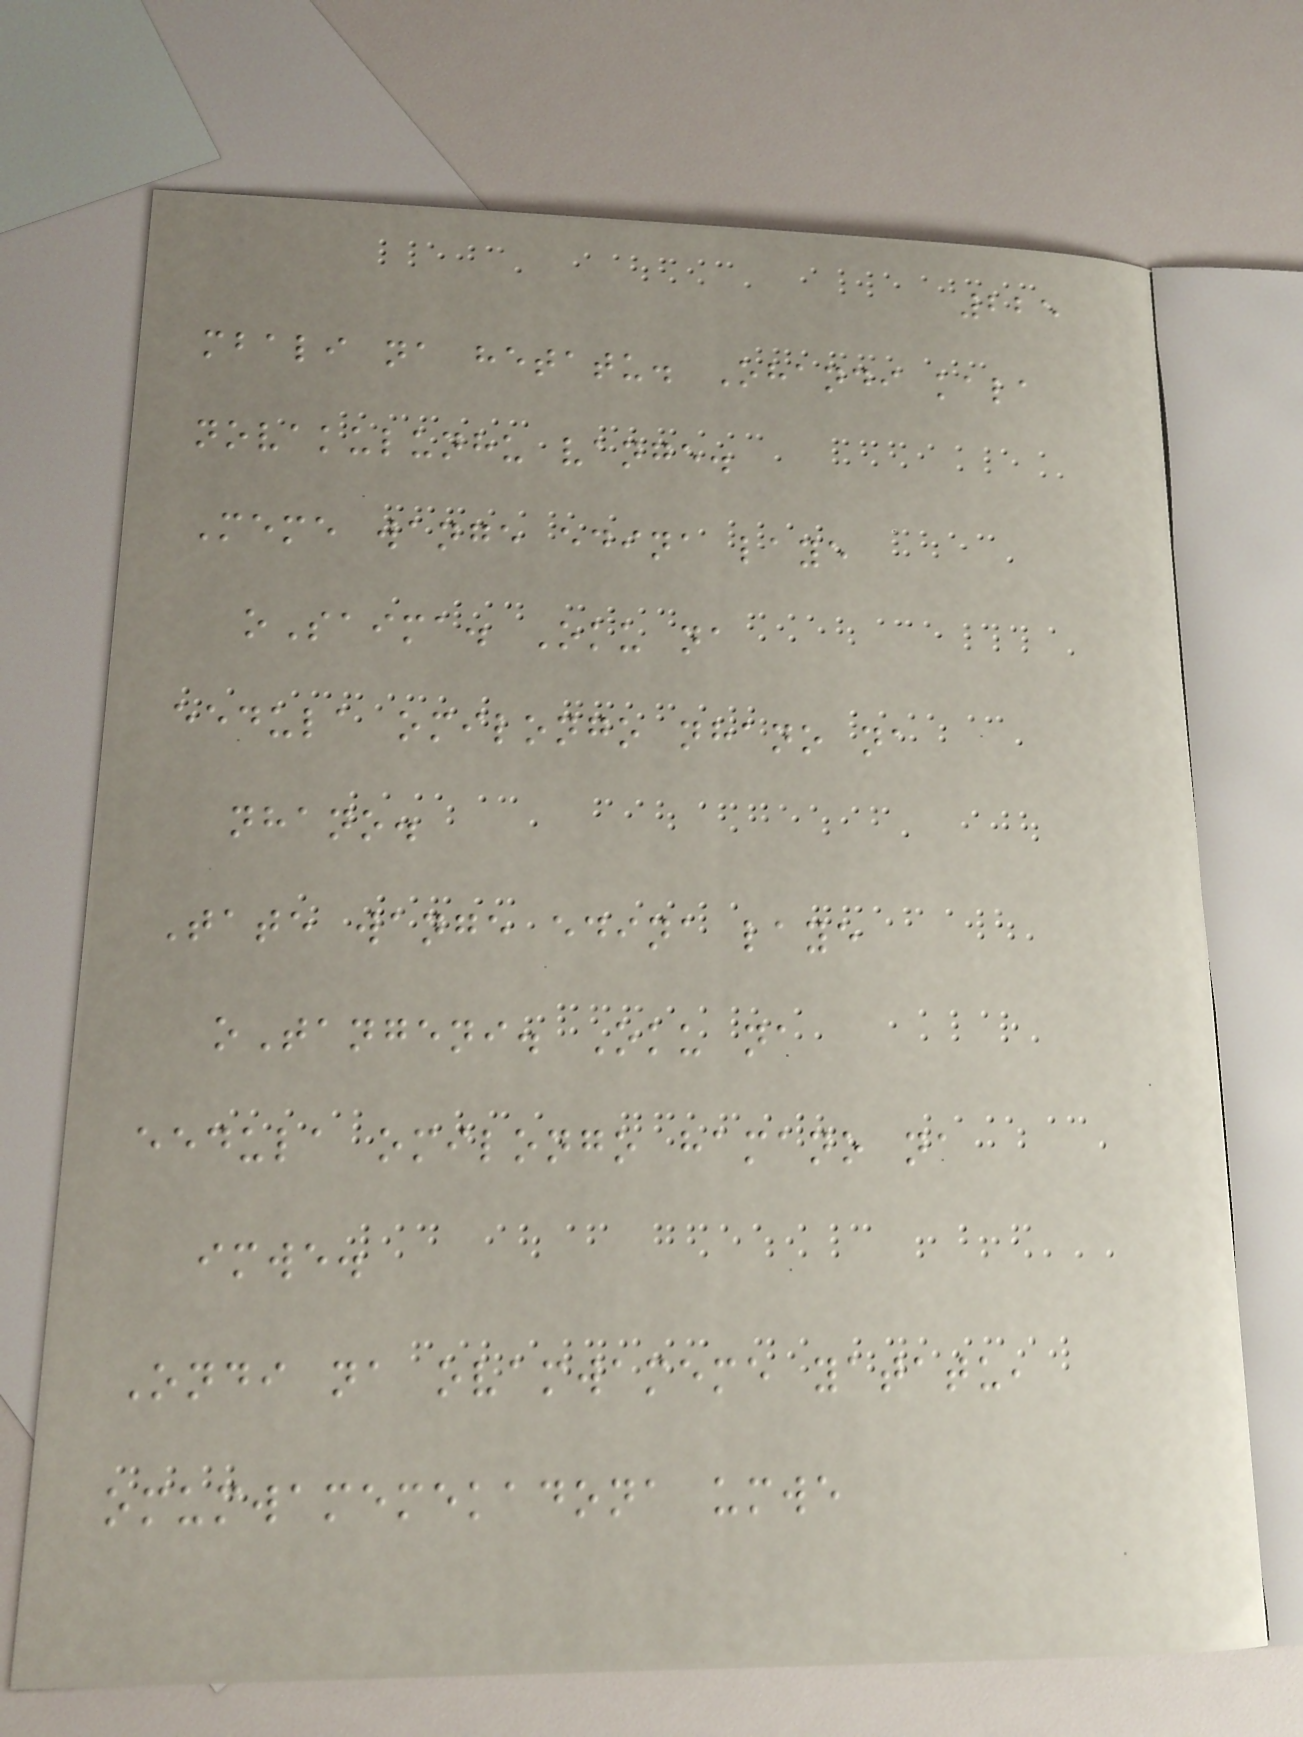225
mbali na hetatu. Ohandi kala
novakulunhu vange.
Meme wange edina laye
oSaima. Oku na
eedula omilongo nhano na
nhano.
Tate wange edina laye
oTangeni. Oku na
eedula omilongo hamano na
imwe.
Ondi na ovamwameme yatatu,
omumwamemekadona umwe
